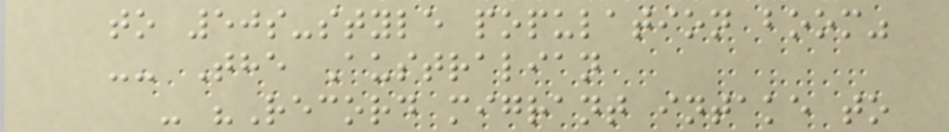to 50s-style population boom"
-- The Australian
- "Record migrant intake to
